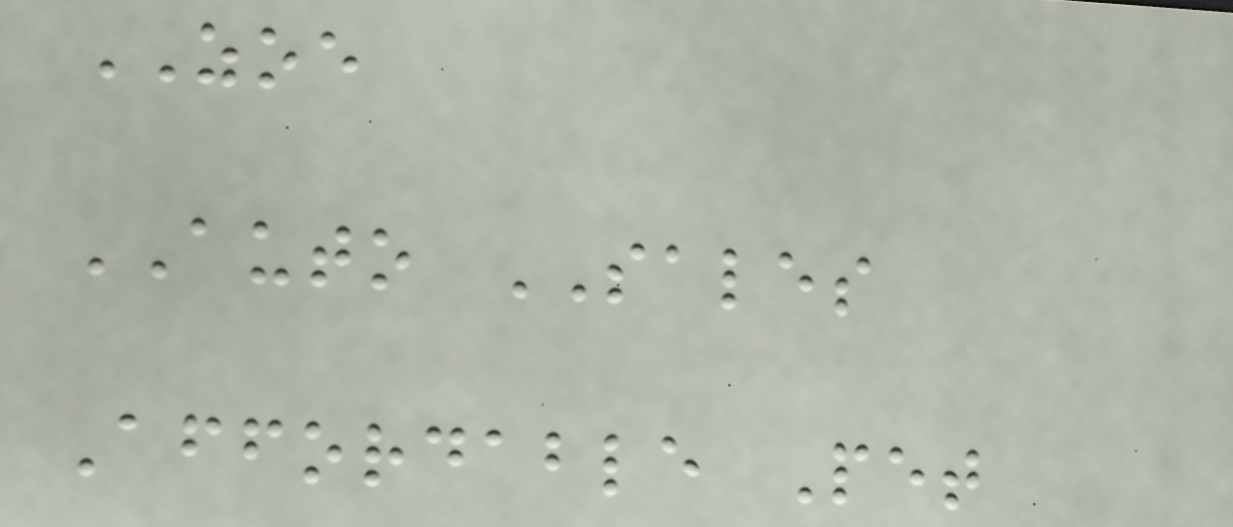ZOE
AUTO SALES
Affordable Pet
